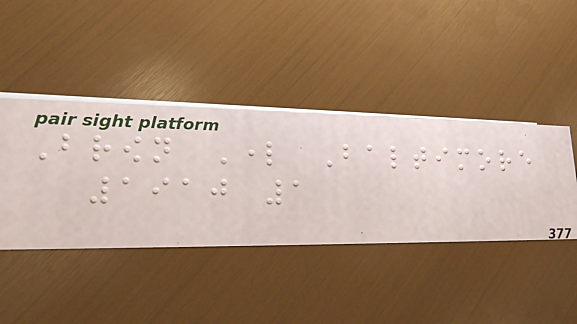Brown Lord Baltimore
1910 1
